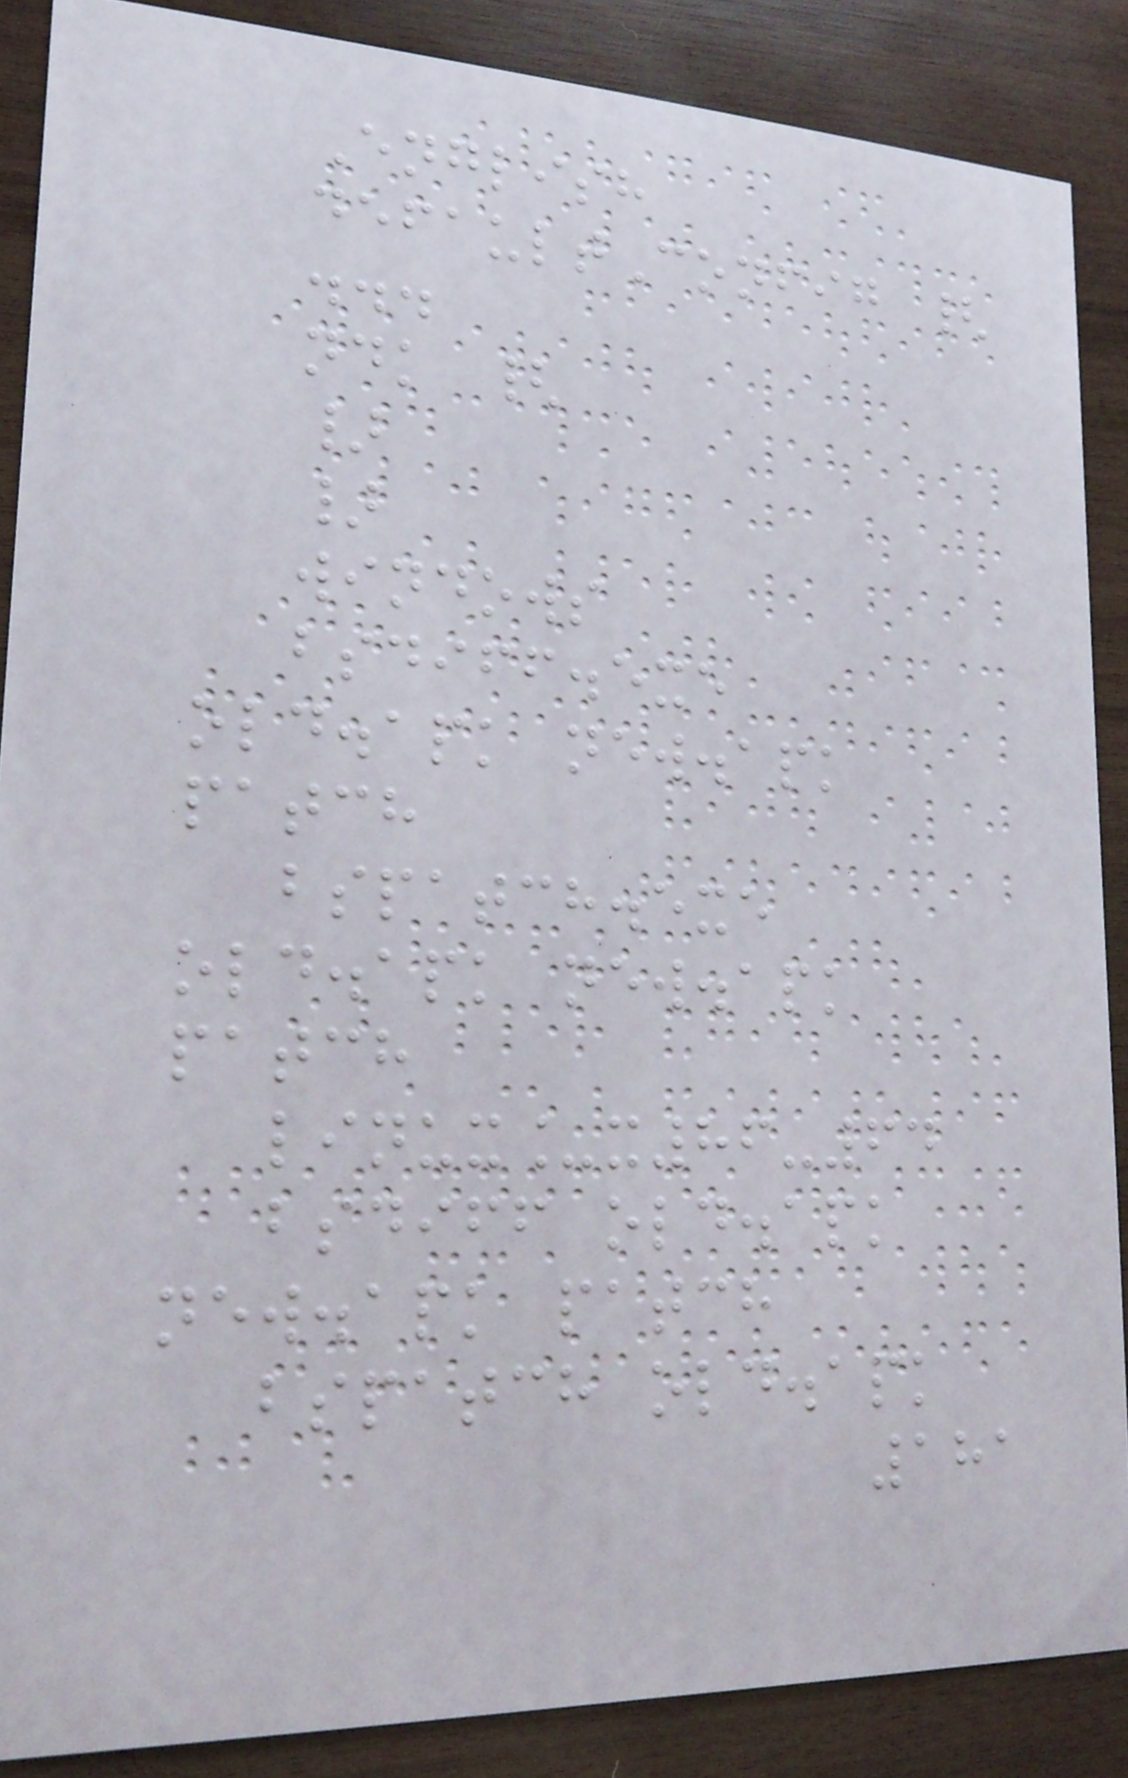English
defaultConfig {
...
ndk {
}
}
windows
bsdiff.exe
old.apk new.apk
patch
bspatch.exe
old.apk new.apk
patch
linux_x86-64
bsdiff old.apk
new.apk patch
bspatch old.apk
181
